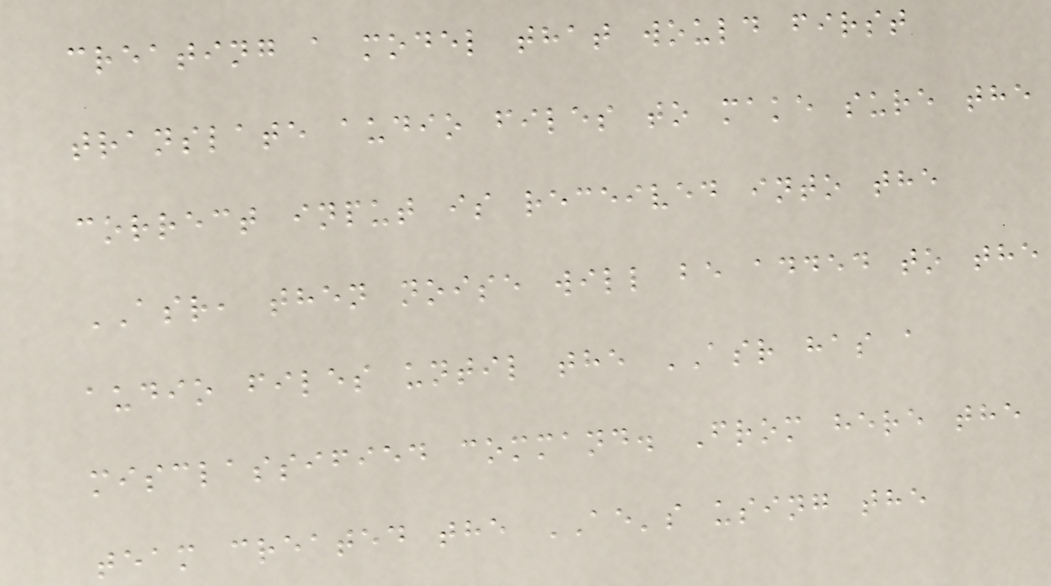creating a model that would first
translate audio files to make sure the
correct input is received into the
ASR, then noise will be added to the
audio files until the ASR has a
misclassified command. From here the
team created the AE's using the
